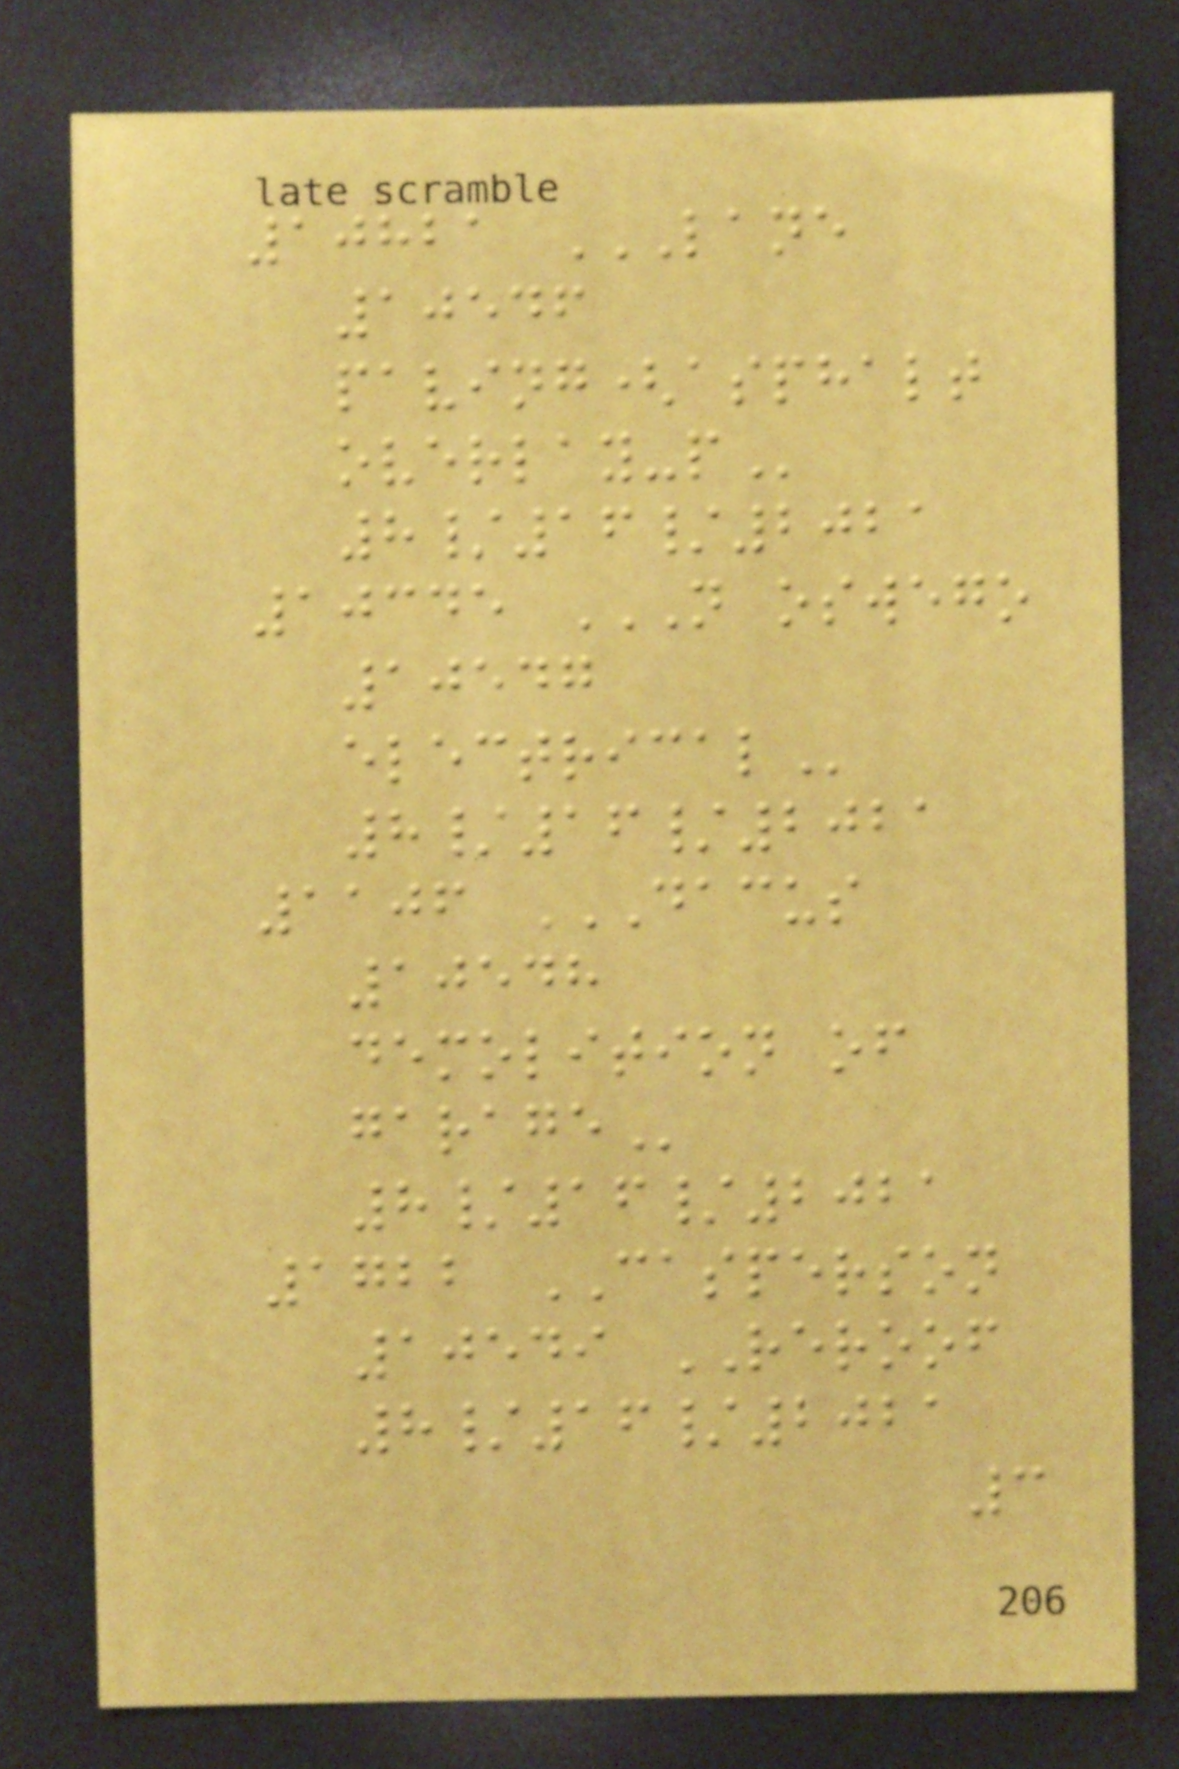10821 LANE
10546
PAVING(ASPHALT
OVERLAY-P
8/16/2021
10345 N OSWEGO
10547
ELECTRICAL
8/16/2021
1106 DACUS
10548
DEMOLITION OF
GARAGE
8/16/2021
1722 CASPERSON
10549 REROOF
8/16/2021
3
